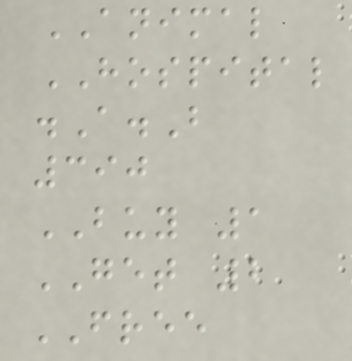ANIMAL
HOSPITAL
.A.B
390
BUY 1
GET 2
FREE
